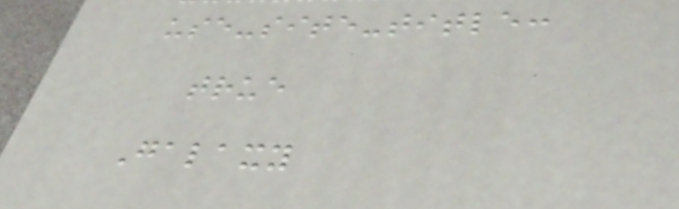use-site-title:
true
Galaxy
